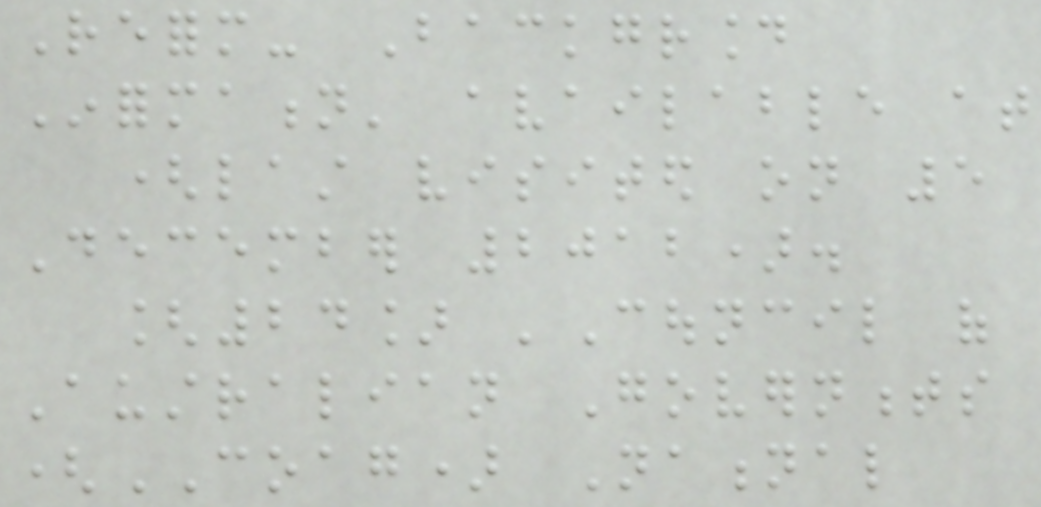Reform- Background
Information' available at
(last visited on 5
December 2012).
[24] 'Council of
Australian Governments
(COAG) National
